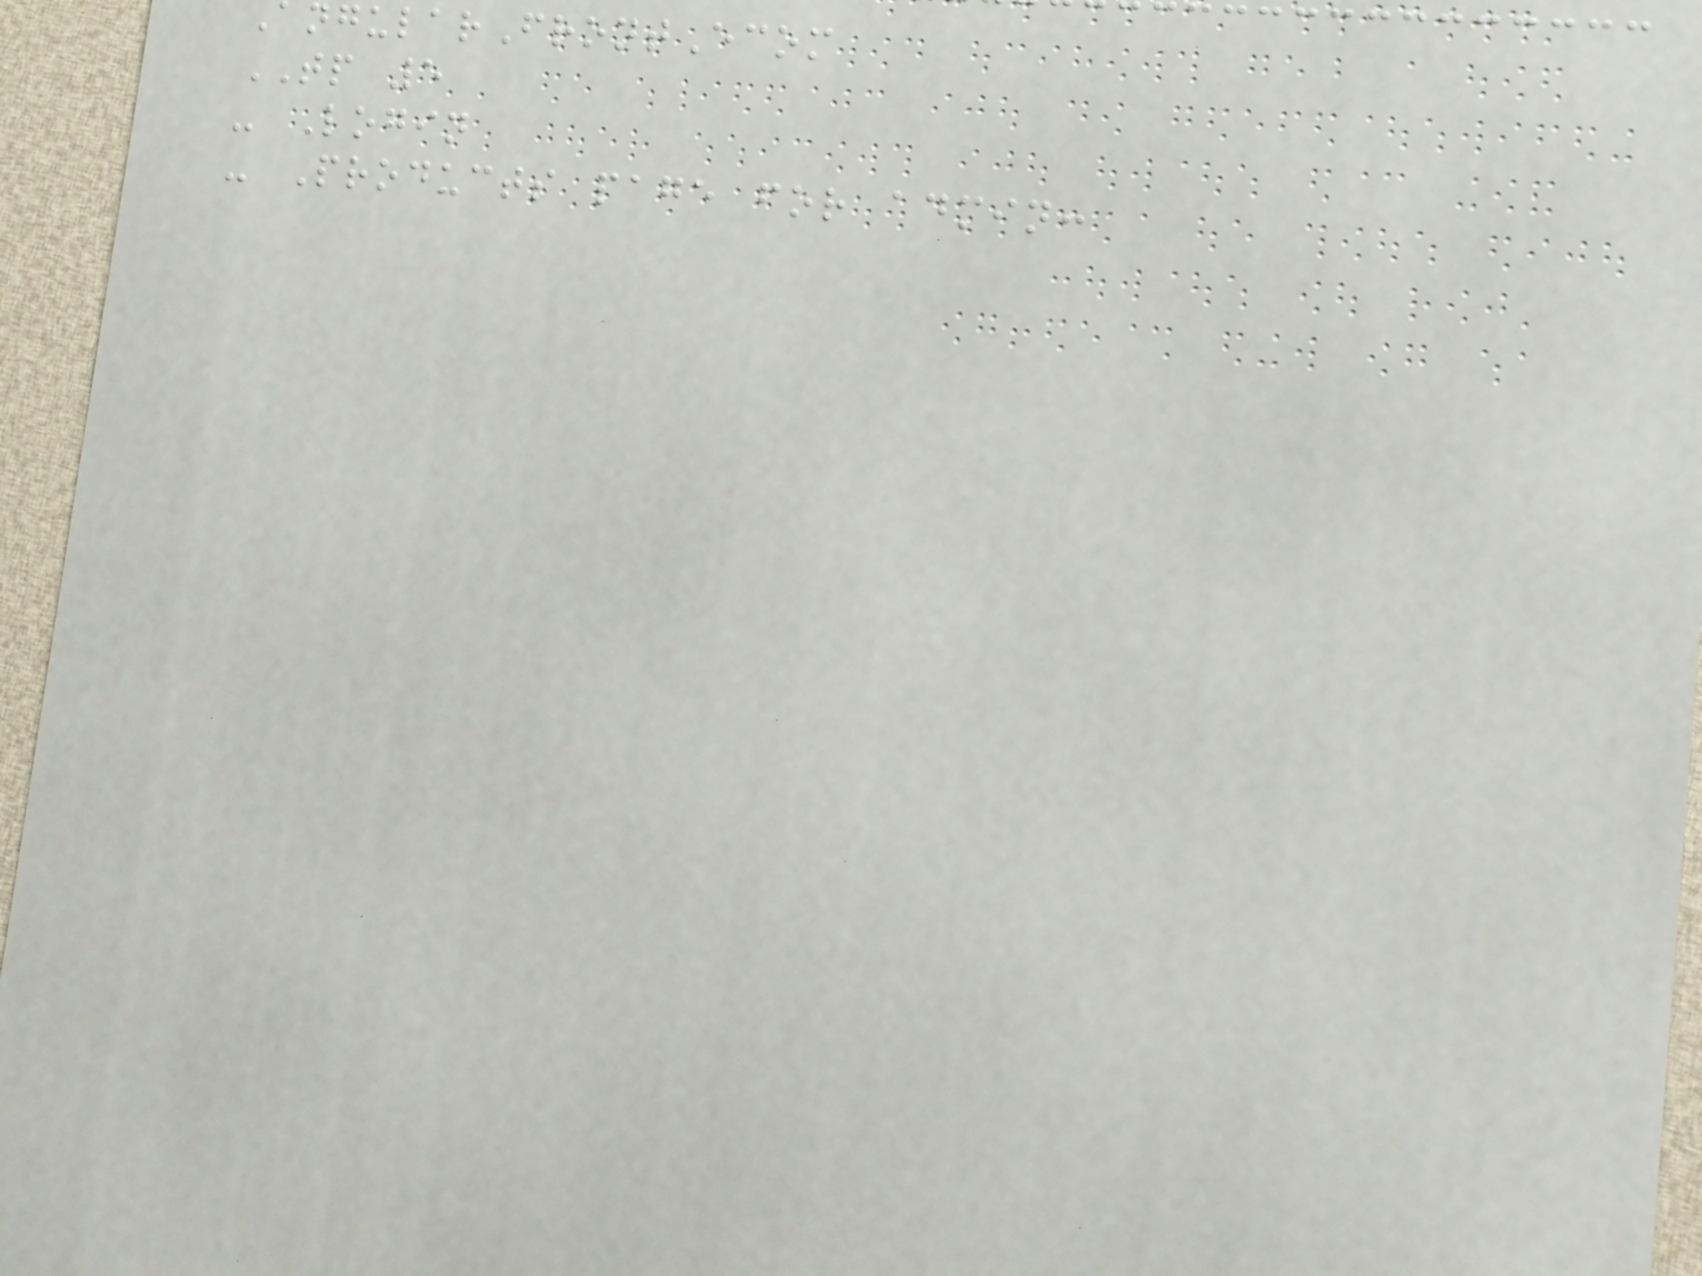ngularFrontEcom
TP 5
- Login
- Products page for admin:
